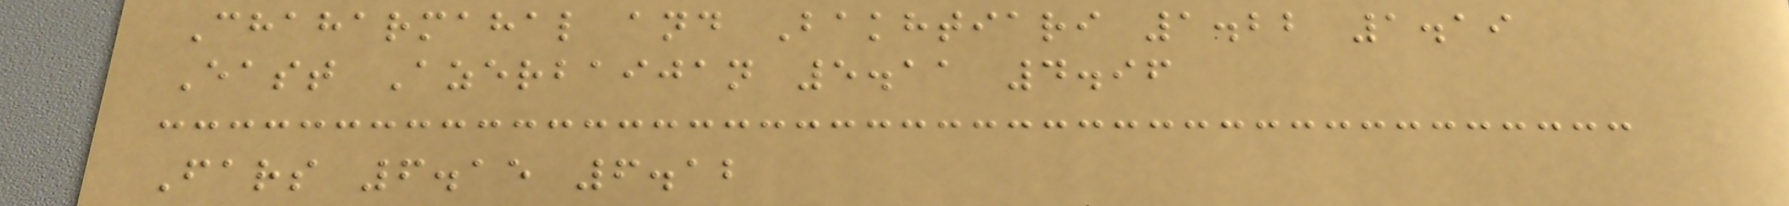Chaharmahal and Bakhtiari 1.22 1.19
East Azerbaijan 5.11 4.96
Fars 6.15 6.12
